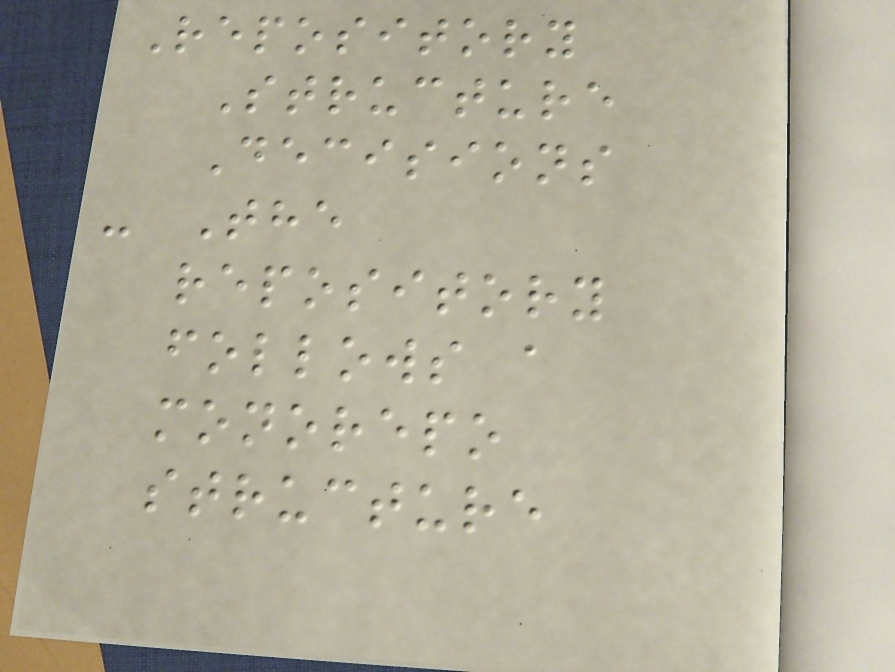Repository
Structure
Decisions
- The
repository
follows a
monorepo
structure
